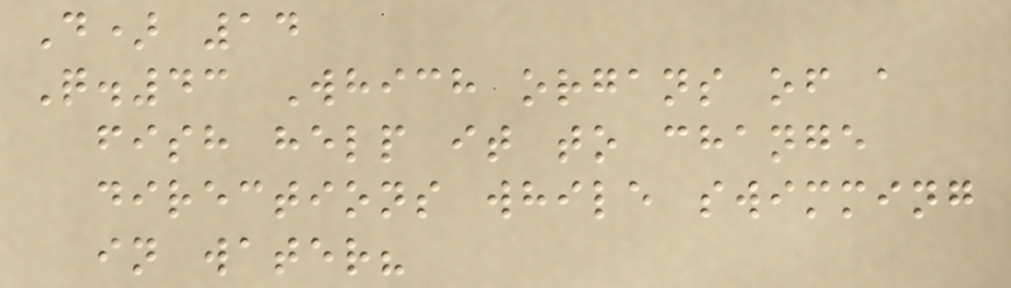D) 14
Q.43 Which organs of a
fish help it to change
directions while swimming
in water?
